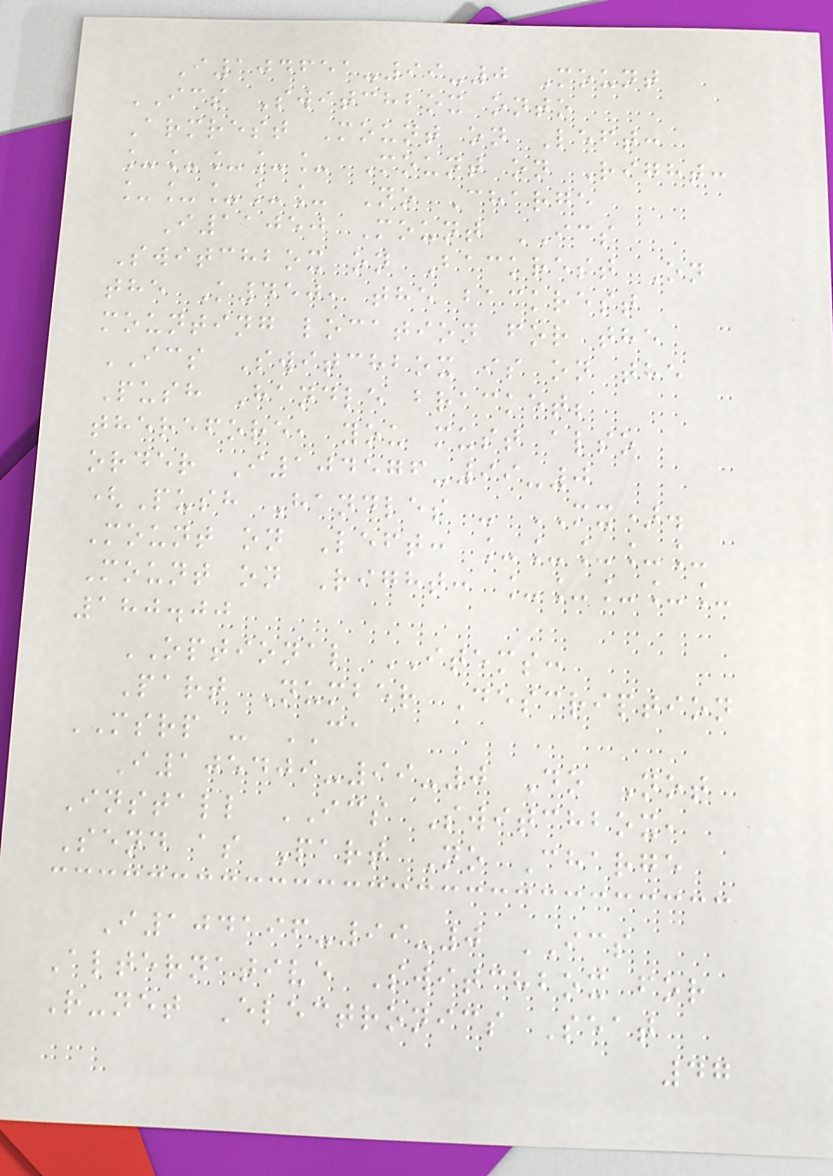I104651-99-0 Mount
ICS Switchbox onto
Armrest Mount on Left:
_____ Mount on Right:
_____ No Charge
I11050 Mount ICS
Switchbox on Backrest On
the K450, the backrest
mounting location for the
ICS Switchbox is on the
Push Handle bracket;
therefore, you must also
order I104576-99-0
(Push Handles - MX).
Mount on Left: _____
Mount on Right: _____
180.00
OPTIONAL ITEMS:
Part Number Description
MSRP - CA
I105409-99-0 Do Not
Install ICS Switchbox,
Send as Part No Charge
I104196-99-0 ICS
Alternative Switchbox for
R-net Electronics Seat
47
